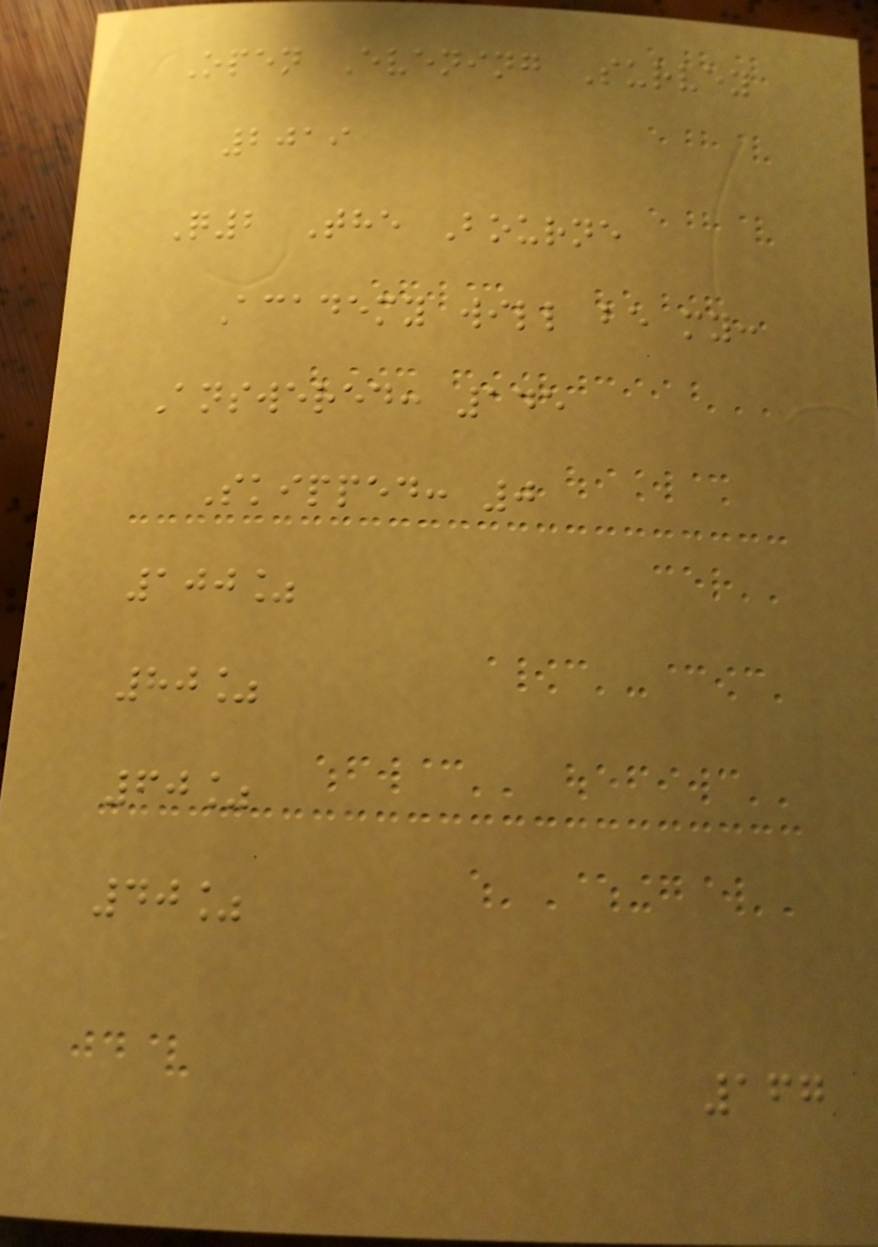Open Evening Survey
2019
Q2 The Bourne
Academy will be my:
Answered: 145
Skipped: 0
100%
80%
60%
40%
167
